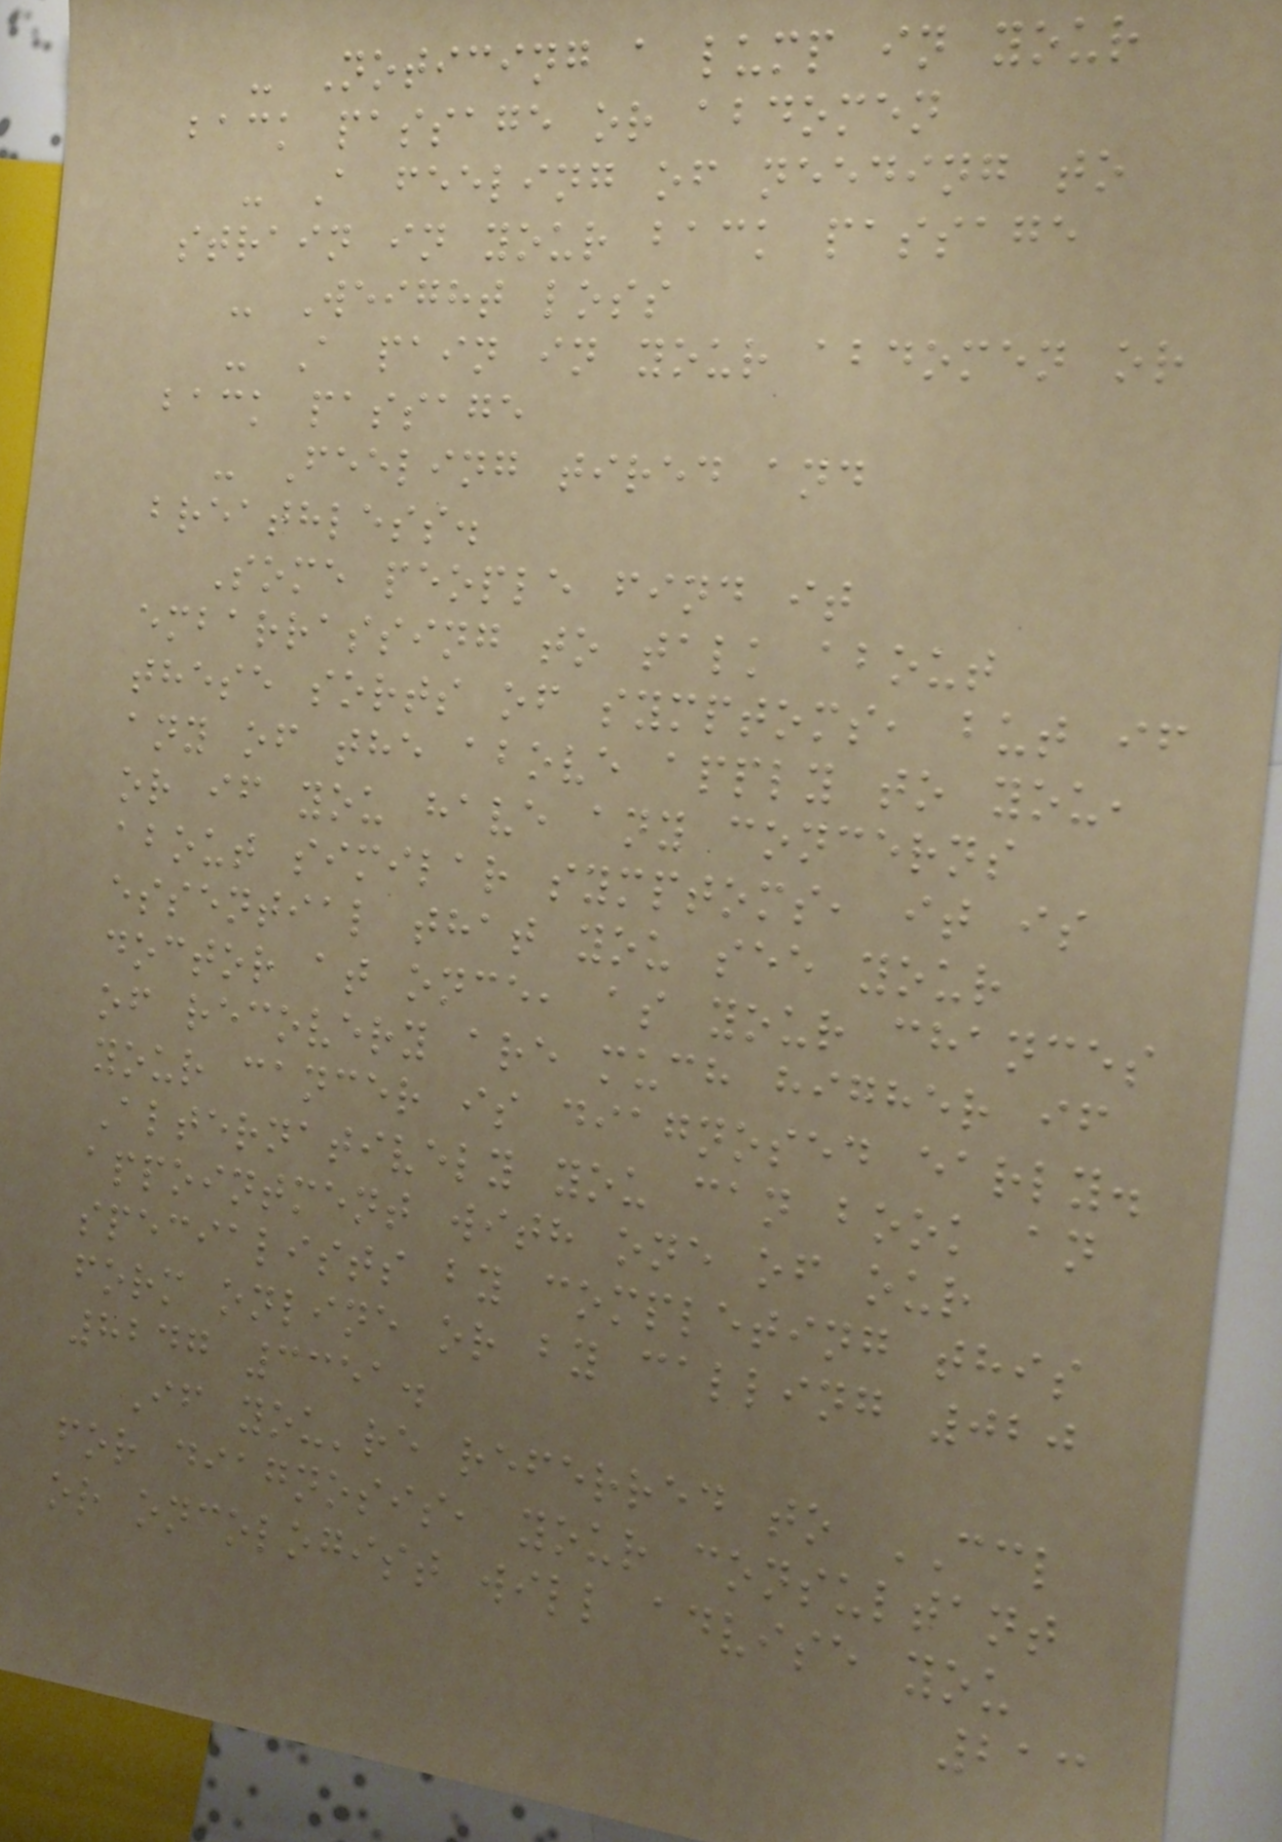- Noticing a lump in your
back passage or abdomen
- A feeling of needing to
strain in your back passage
- Weight loss
- A pain in your abdomen or
back passage
- Feeling tired and
breathless.
Some people find it
embarrassing to talk about
these sorts of symptoms, but if
any of the above apply to you,
or if you have any concerns
about similar symptoms, it is
essential that you see your
doctor at once, as your chances
of recovery are much higher if
your cancer is diagnosed early.
Alternatively you can book an
appointment with one of our
specialists by completing this
form online or by calling 020
8247 3351.
If you're referred to CCL
for diagnosis, your consultant
or oncologist will advise you
213
